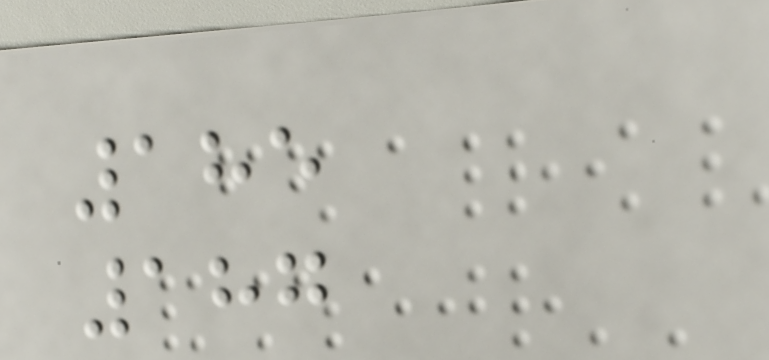185
187
